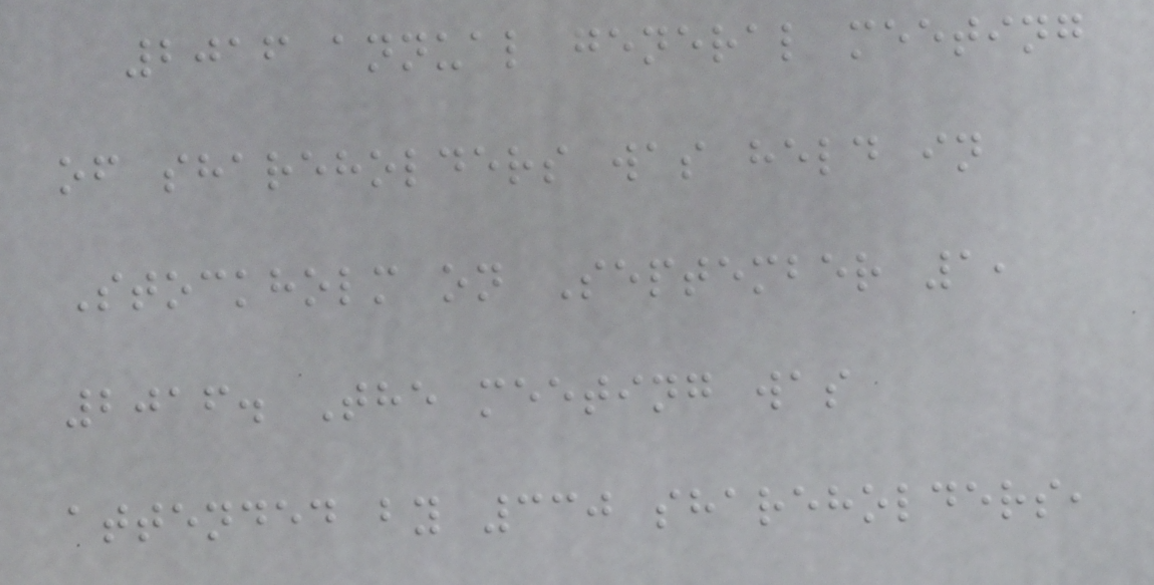2016 annual general meeting
of shareholders was held in
Stockholm on September 1,
2016. The meeting was
attended by 330 shareholders,
